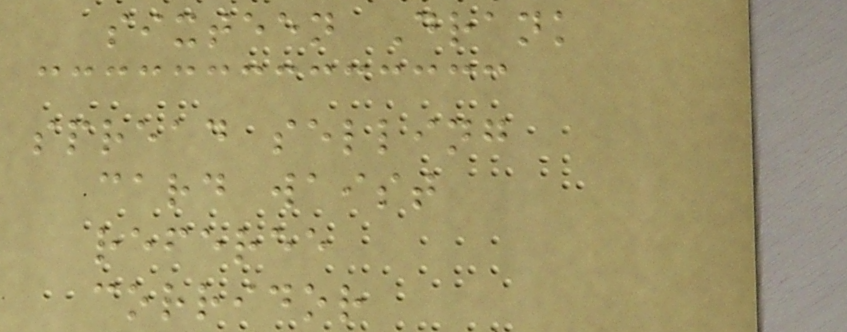sixteen Drank
spread selling
card waist
referee
corridor
